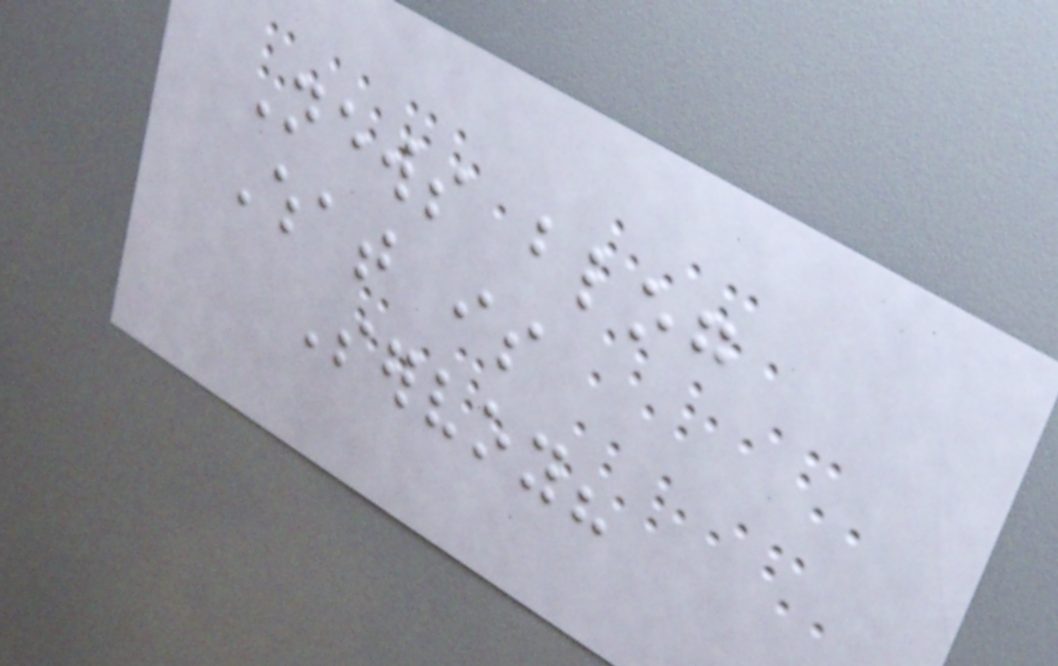News blog
What is
Servoy?
